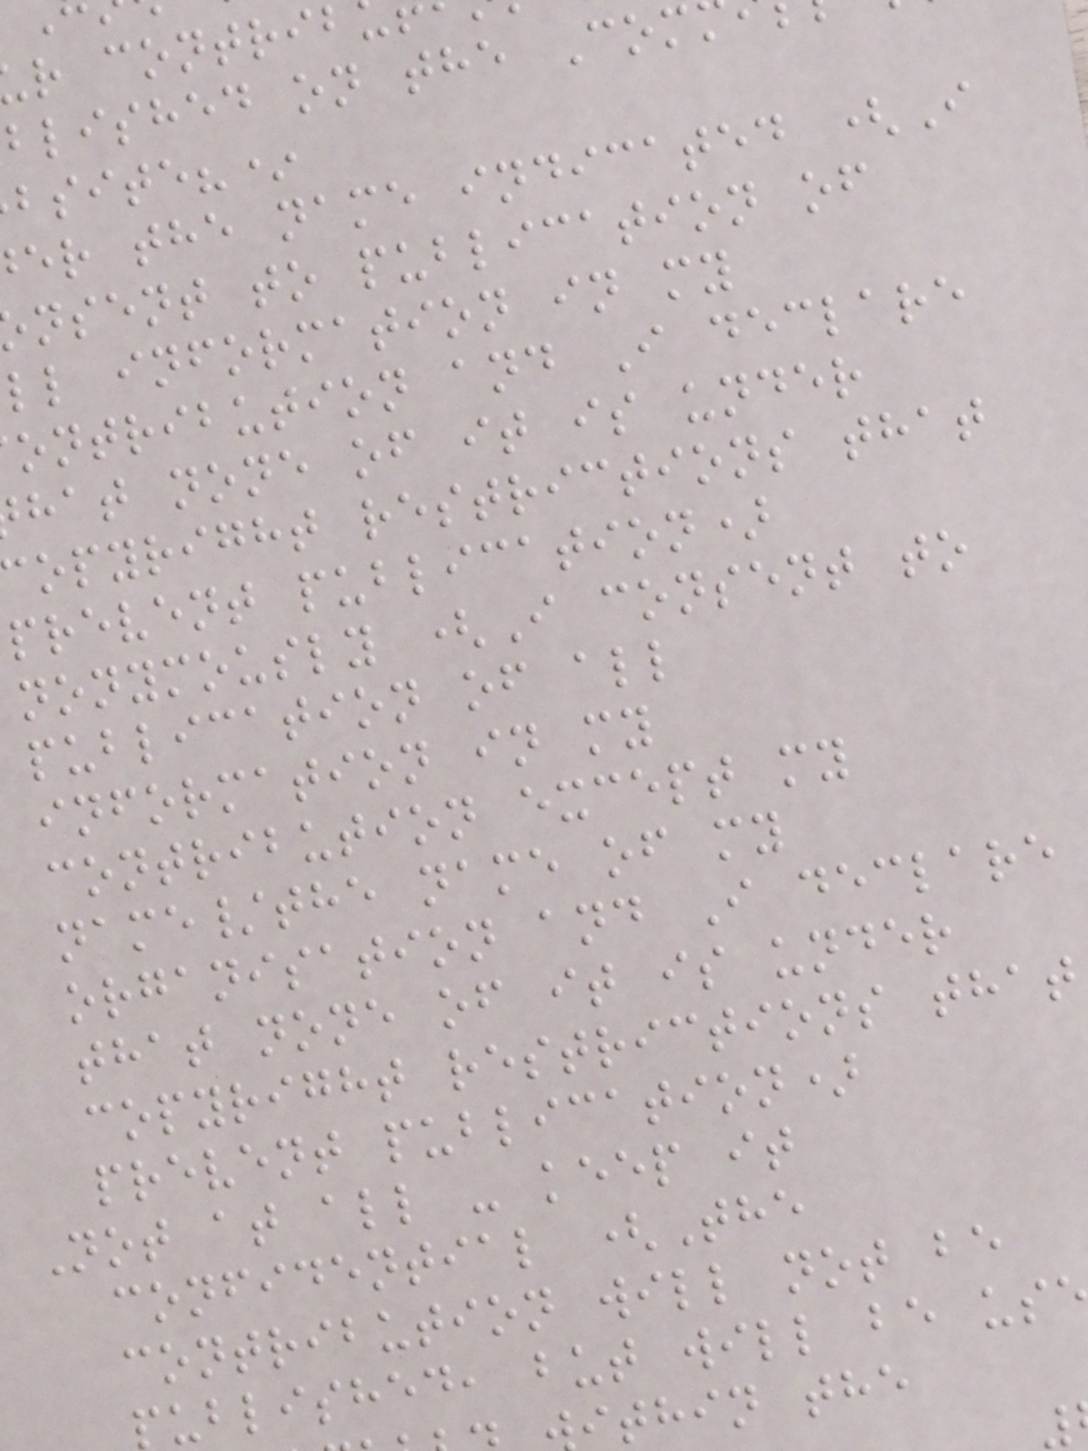r contrib
blished on the Com
bsite?*
er the name indicated (I
nsent to publication of
ll information in my
ontribution and I declare
hat none of it is under
opyright restrictions that
prevent publication)
nonymously (I consent to
publication of all
information in my
contribution except my
name/the name of my
organisation and I declare
that none of it is under
copyright restrictions that
prevent publication)
Not at all - keep it
confidential (The
contribution will not be
ublished, but will be us
ithin the
